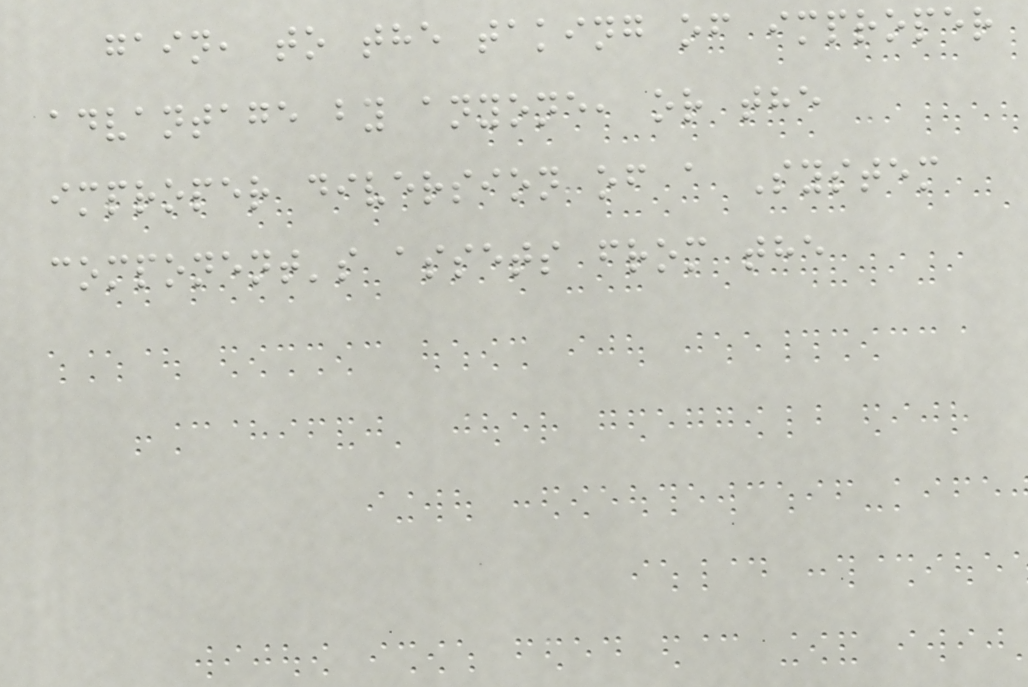gain, to the taking of improper
advantage by anyone, or the
improper diversion of a System
component's assets from the
